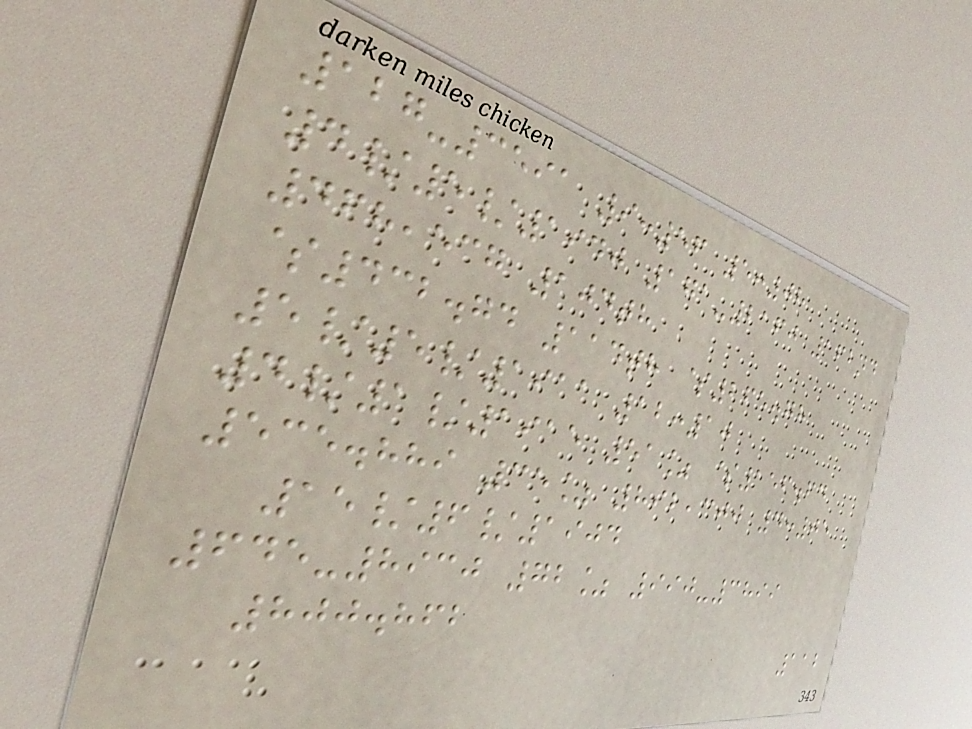127-3591 9:56 5:08
4/5/1940 171-2160 162nd
468,537 104th
$432.74 114th $265.78
5/5/1911 12:10
4/1/1915 51% $156.64
535.889 35% 892,300 4:05
15/6/1904
645-8930 72% 990-3899
800.862
112
